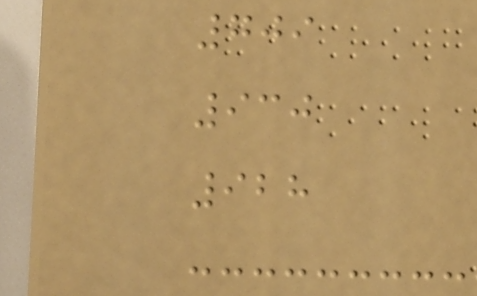709
930
928
